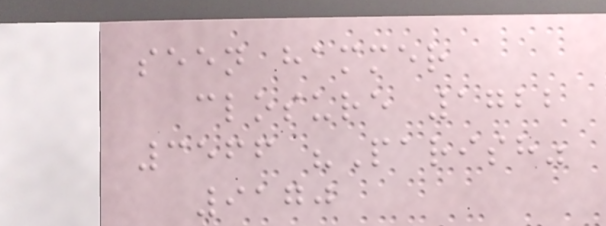seen hammer
closure 1722
3566 "Parish"
9170
